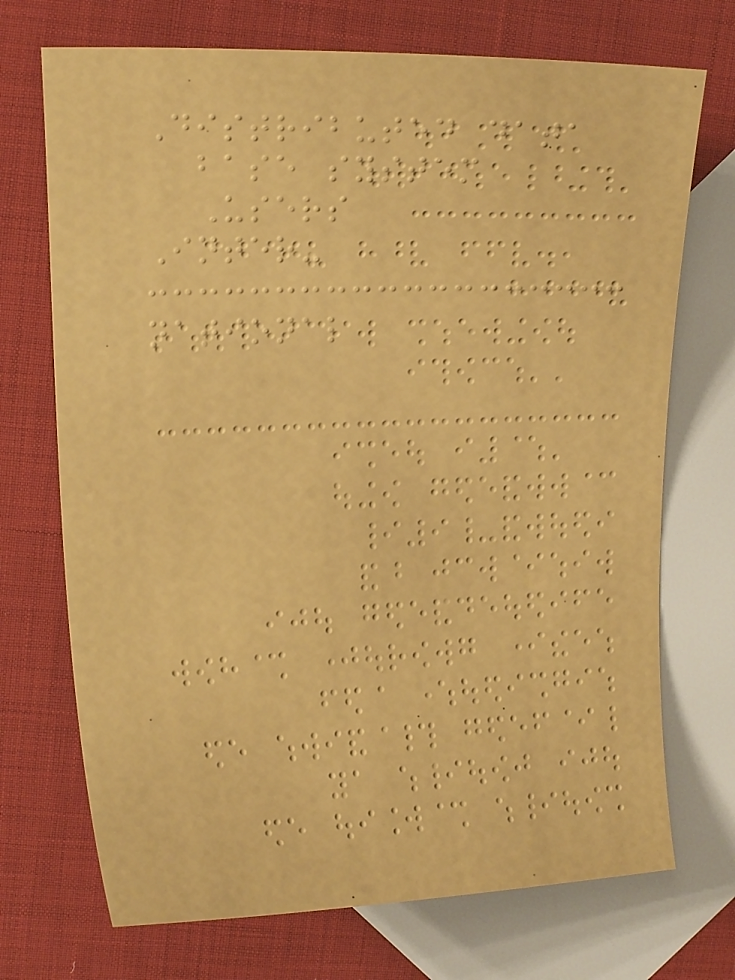Distributed data
base system
Users
Inter-
national
